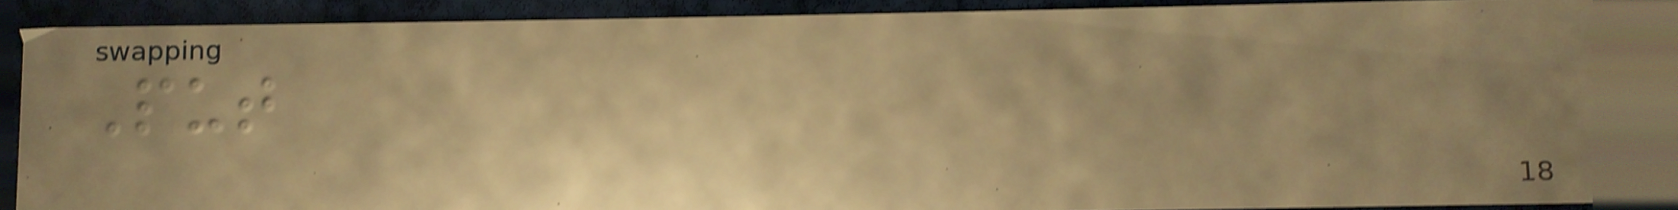Put
